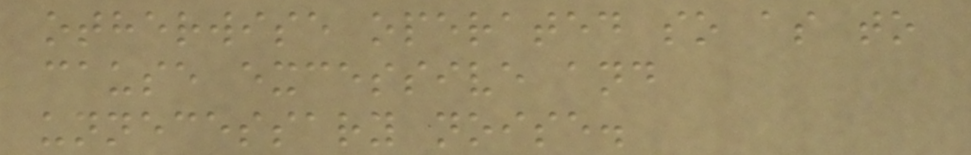otherwise operated so as to
cause excessive and
unnecessary noise.
